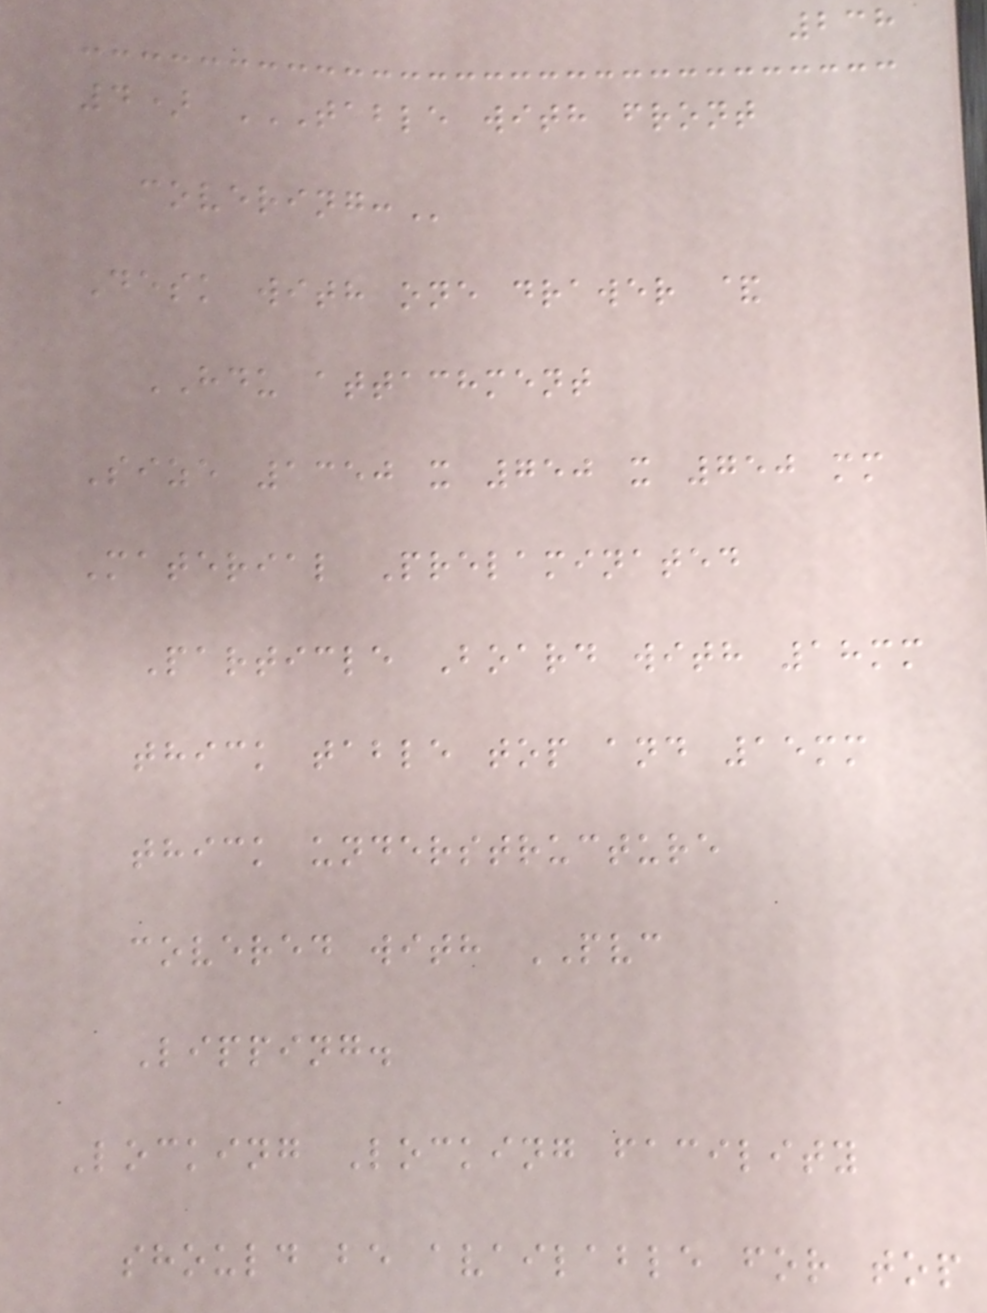238
4) TABLE WITH FRONT
COVERING:
Desk with one drawer &
HDU attachment
Size 1350 x 750 x 750 mm
Material Prelaminated
Particle Board with 18mm
thick table top and 15mm
thick understructure
covered with PVC
Lipping.
Locking Locking facility
should be available for top
